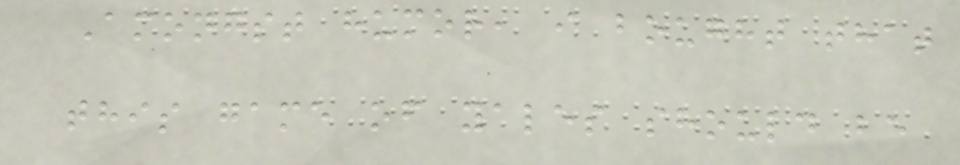Amongst humor, i bought that
this game of yales should be
